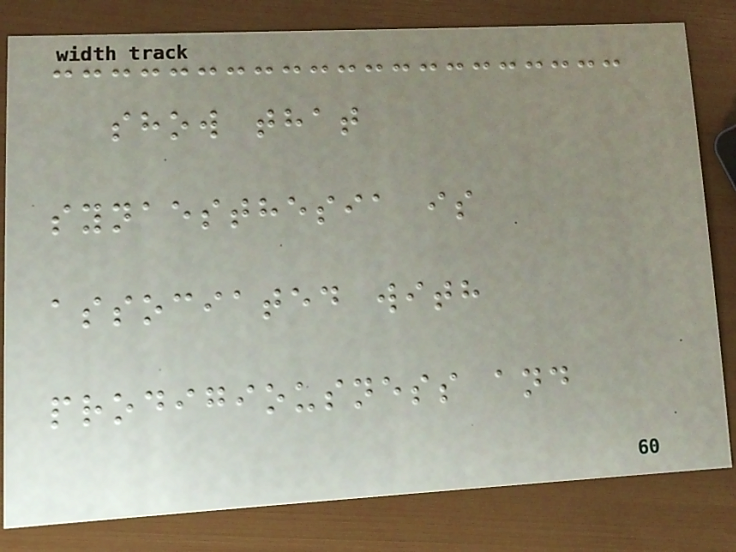show that
synaesthesia is
associated with
prodigiousness and
